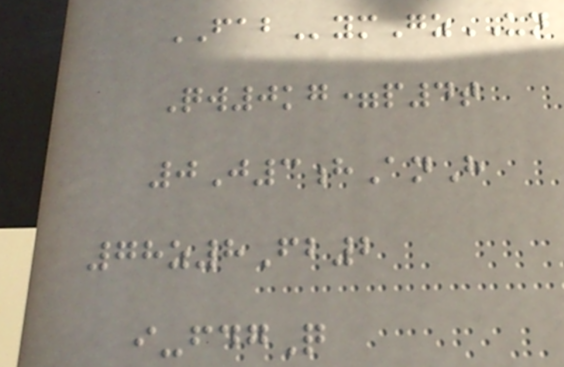FABymGzUN
Qw0kg=p4t
0J3hAnH
78z8Fb2
i-fdgQ
